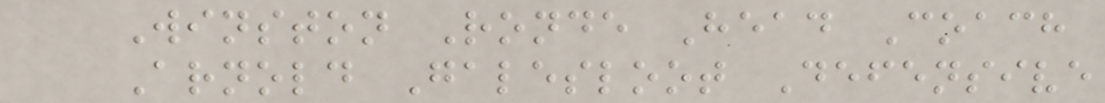Winston Ronde Head Coach
Arnold Galesloot Defensive
